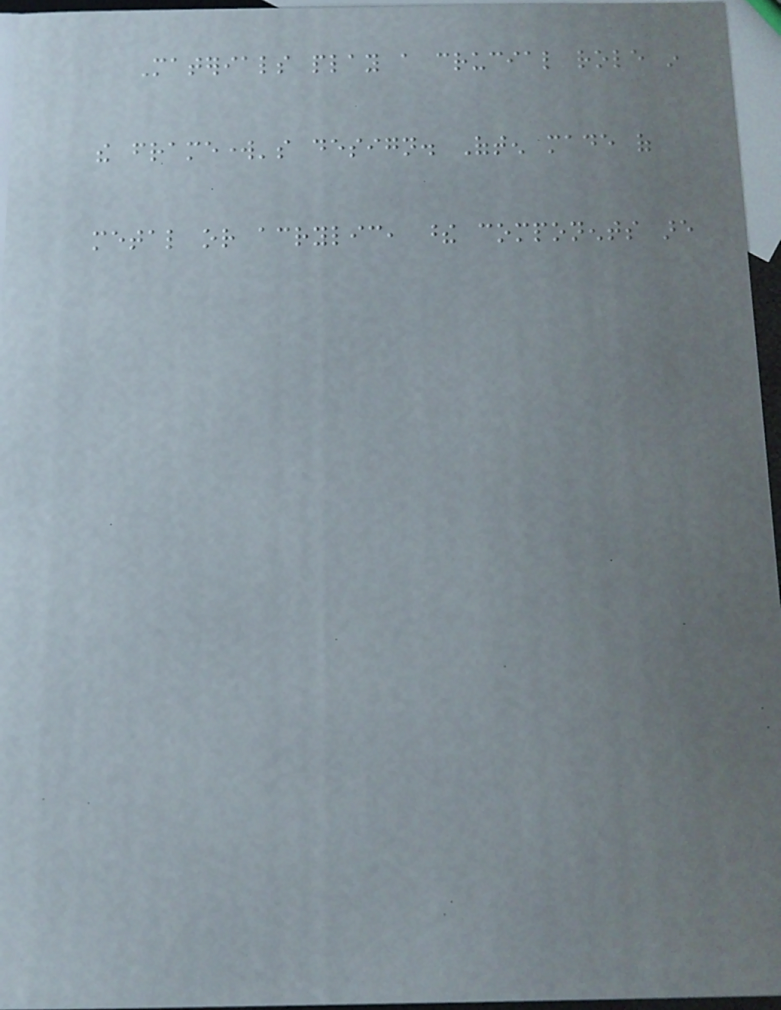Materials play a crucial role in
the framework's design. Often made of
metal or acrylic, these components are
